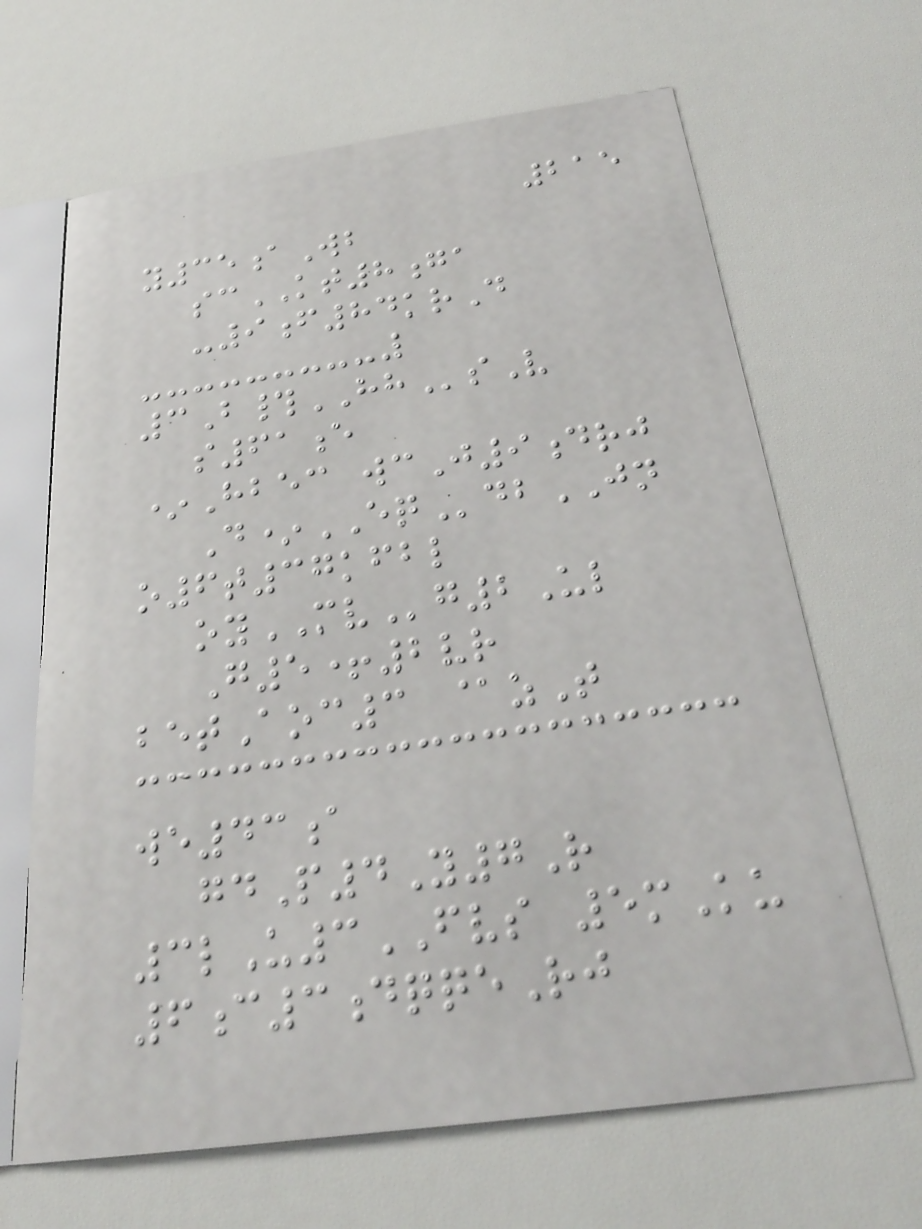215
y35aWb
scKT8ga
-9f84krD
3B#HHsV
s61e
*Hbec wcJ9drj
D*EQdbJN
o6t37kfbl
oyMVg2Ul
G5+2vr
betAoc3 @zT
we43a
gdP4Y7R
3lU3FVS 5mKu
6c3dqqeRj
